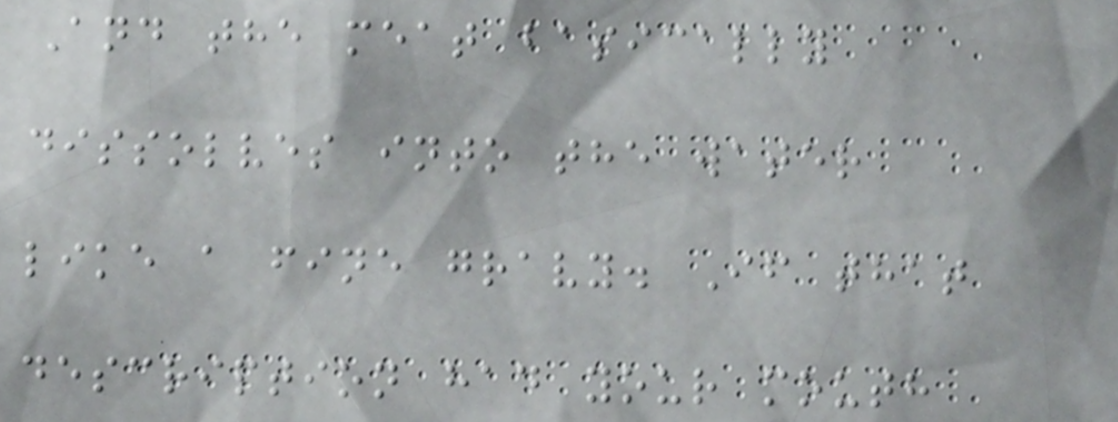And the meat basically
dissolves into the water
like a fine gravy. If that
description had your mouth
